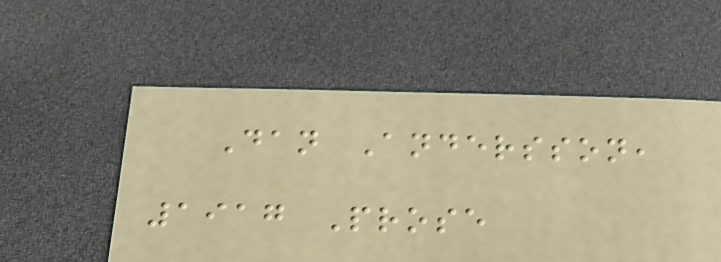Dan Andersson,
1917 Prose
